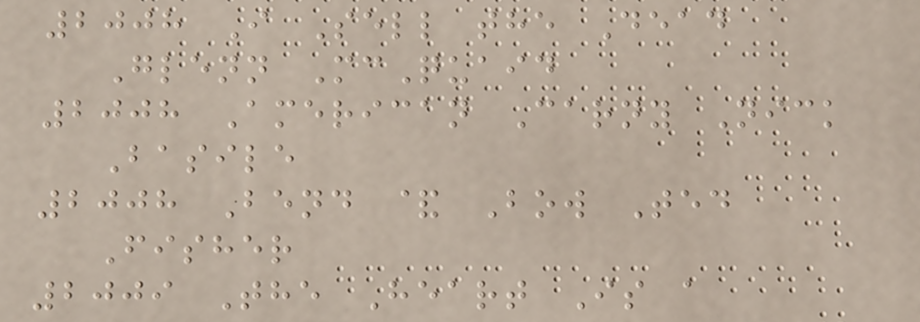2008 I Sell the Dead
Glenn McQuaid
2008 American Carny Nick
Basile
2008 Bend & Bow Ted
Fisher
2009 The Heart Is a
